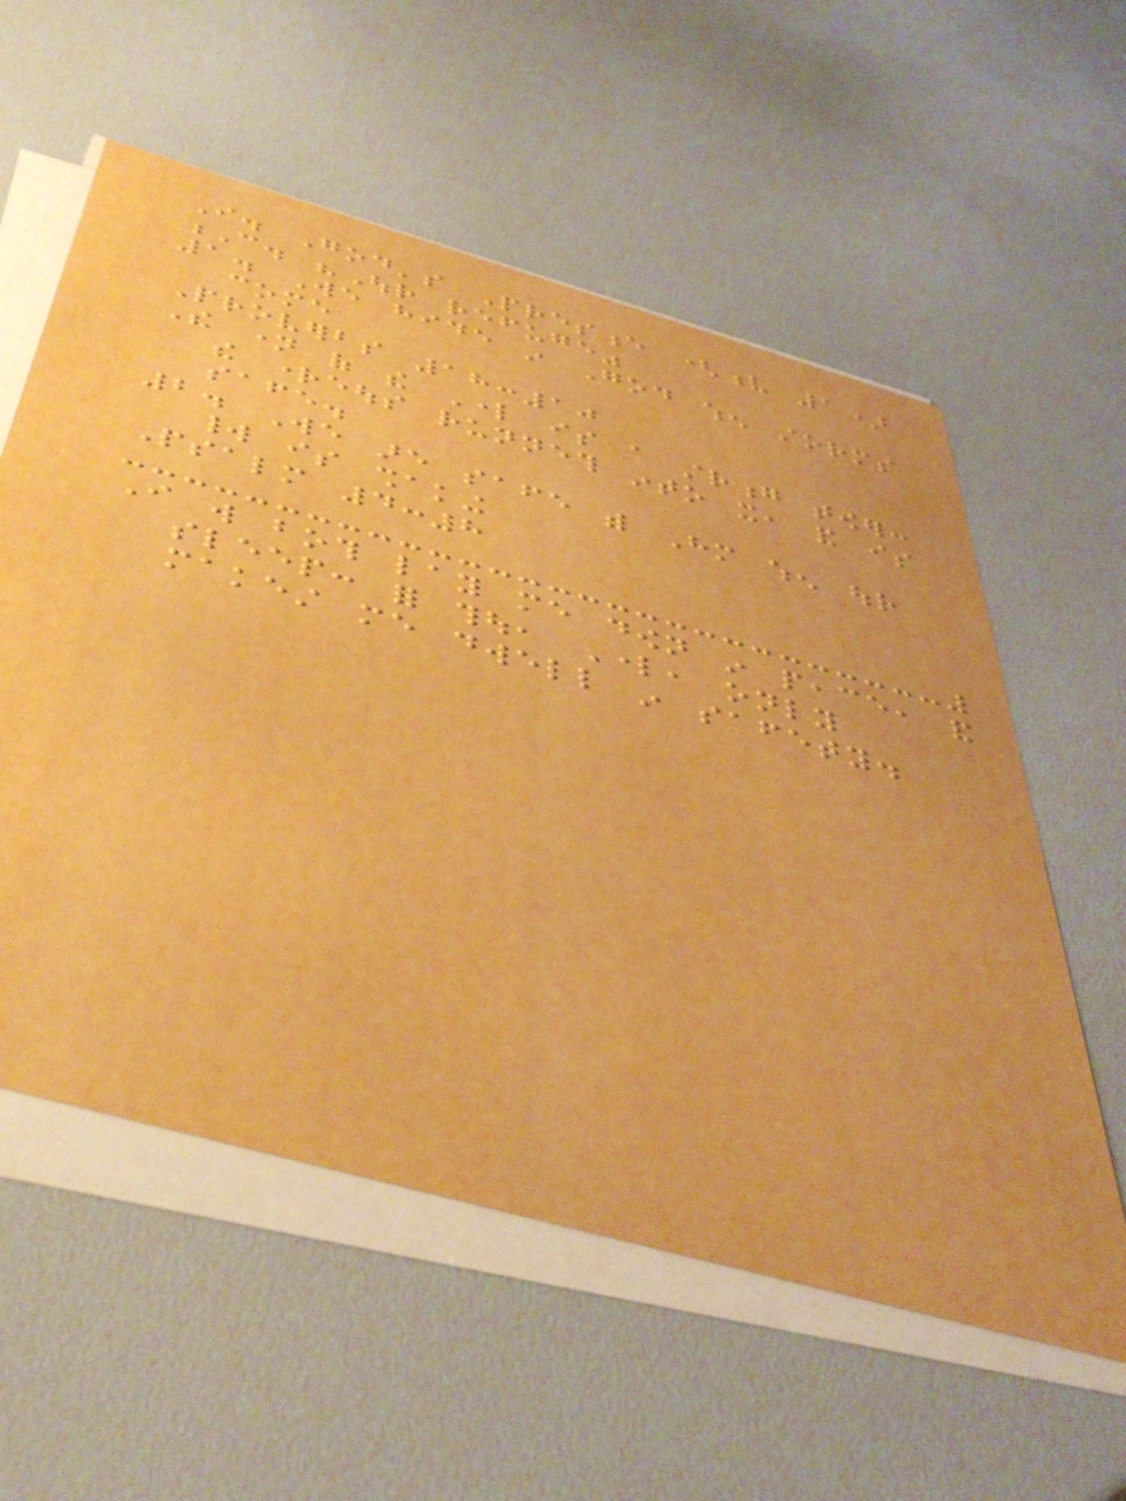I. God's Presence (v 1)
C. "Our refuge"
1. We hide in God when storms
come
Proverbs 18:10
The name of the Lord is a strong tower:
the righteous runneth into it, and is
safe.
2. We are safe with Him when our
world is shaking
Psalm 4:8
I will both lay me down in peace, and
sleep: for thou, Lord, only
makest me dwell in safety.
